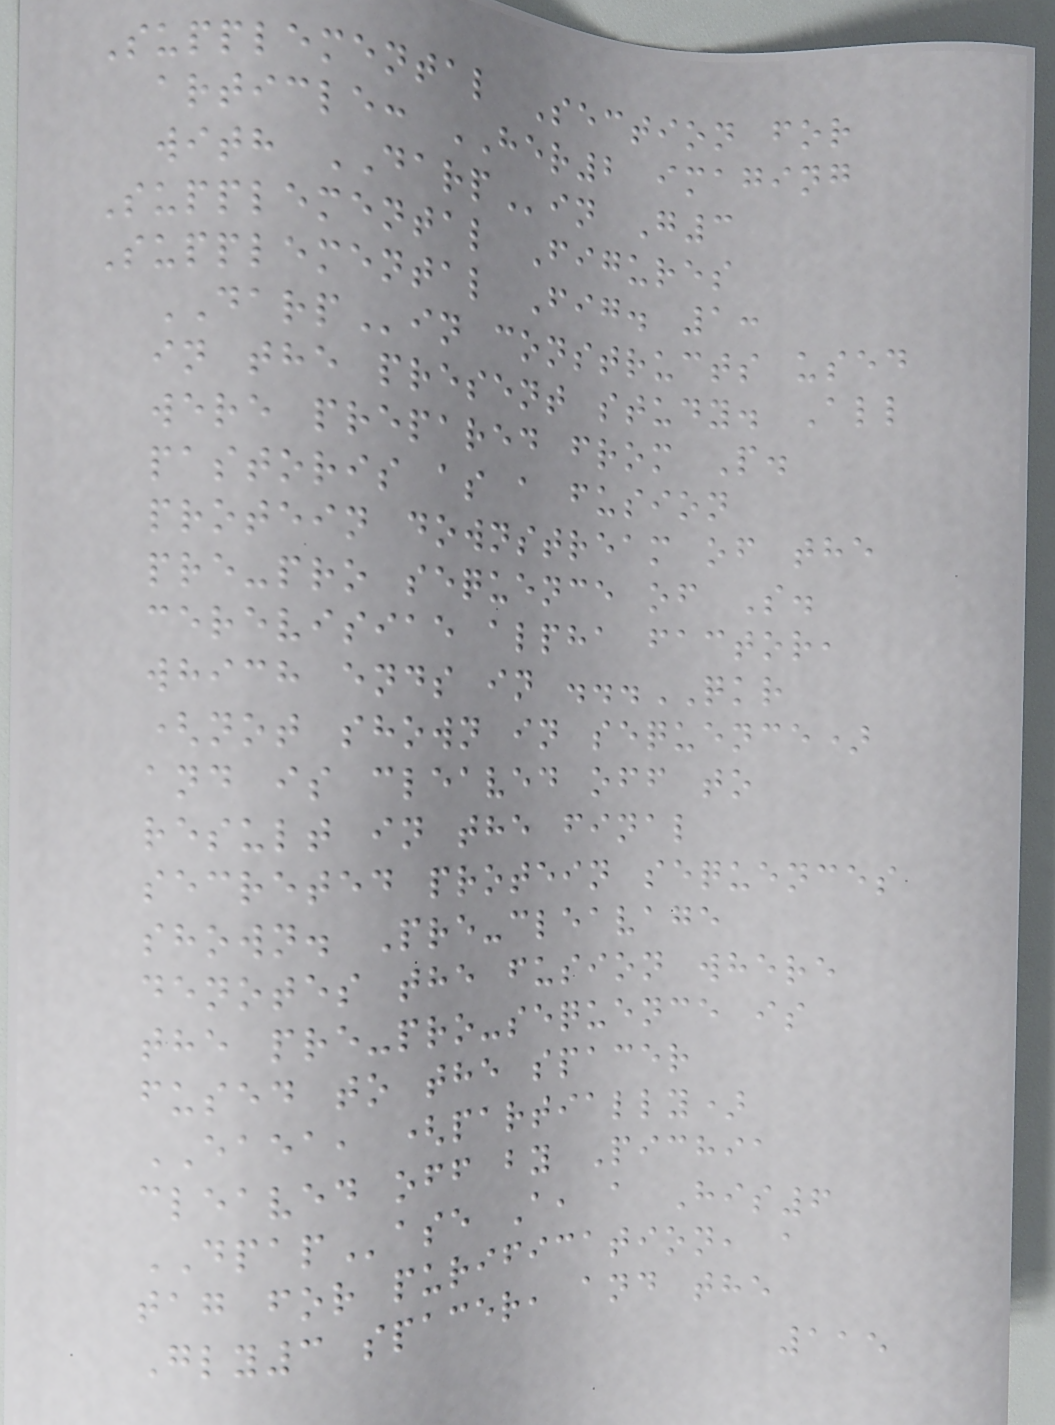Supplemental Section for
article: HER2 imaging
with DARPin G3
Supplemental Figures
Supplemental Fig. 1:
DARPin constructs used
in the present study. All
were prepared from P.
pastoris as a fusion
protein downstream of the
pre-pro sequence of S.
cerevisiae alpha factor,
which ends in ...QKR
(not shown in sequence)
and is cleaved off to
result in the final
secreted protein sequences
shown. Pre-cleavage
denotes the fusion where
the pre-pro-sequence is
fused to the spacer
EAEA, (partially)
cleaved off by Pichia
DPAPase A, a His6
tag for purification, a
Gly3 spacer, and the
115
